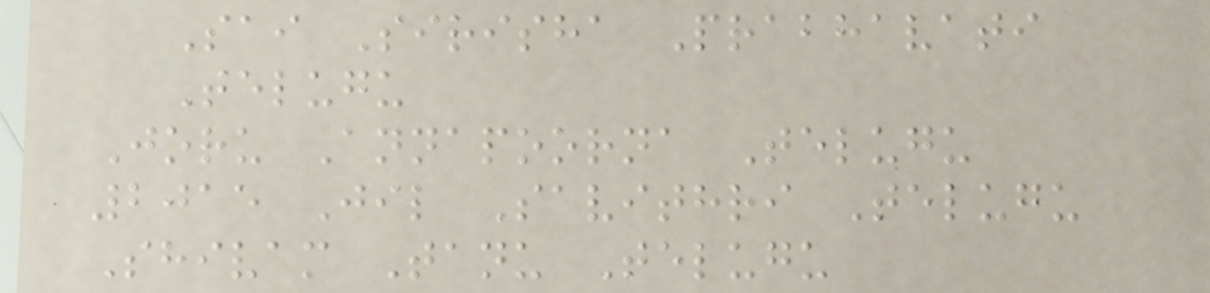Sai Sirisha Prabhavati
Telugu
Joru Annapoorna Telugu
2015 Jil Savithri Telugu
Shivam Tanu Telugu
